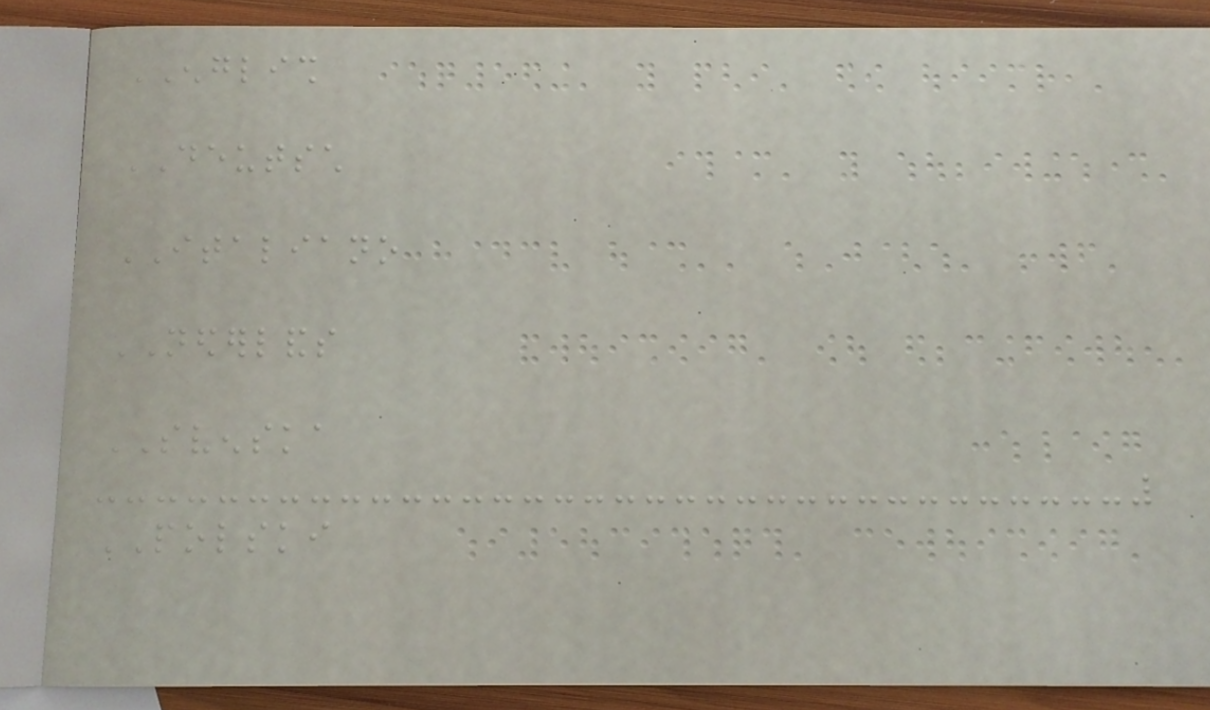ENGLISH
DEUTSCH
ITALIANO
NEDERLANDS
SVENSKA
POLSKI
